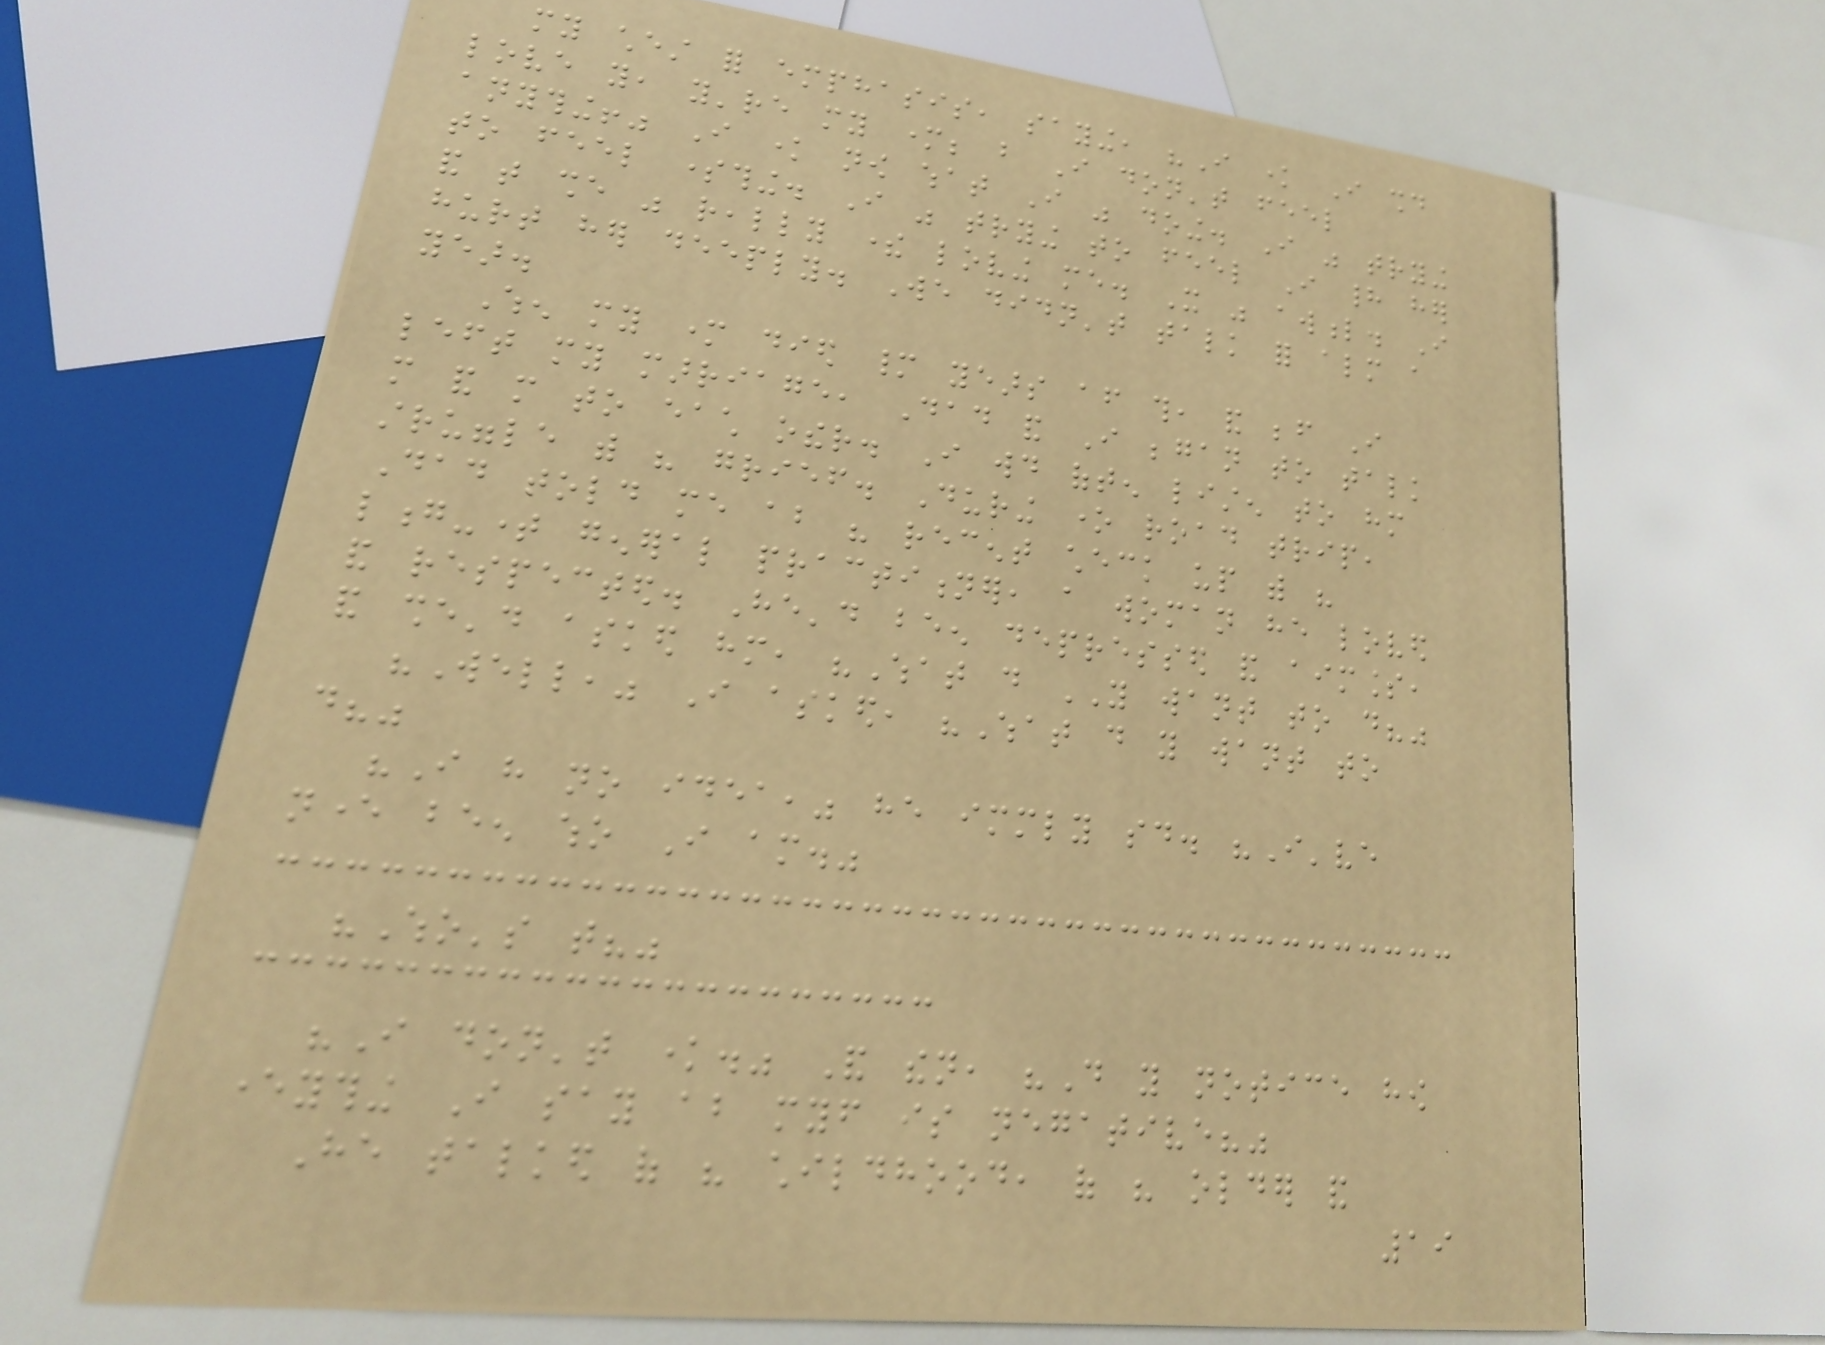my chest for emphasis, saying, "I know I should
love you, you're my mother; but I don't feel
anything!" I know now what I was doing. I was trying
to feel something. I was trying to feel I had her
and that she was really there loving me. It was awful. I
hurt her deeply. We didn't talk for almost a
year.
When my mother died many years after this, and before I
left my marriage, Dad and I began to talk
more and more to each other. I would often listen to him
struggle with his grief. During one road trip,
Dad told me about his recent check up with his
long-time general practitioner, a woman he loved
and respected. He'd been depressed and aimless,
and she'd asked him, "What do YOU want to do?"
"Well," I asked, "What do you want to
do?"
"I have no idea," he immediately said. "I've
never been who I am."
"Who's that?"
"I don't know." And then, "Do you notice how
everything I say about myself is negative?"
He talked of his childhood, of his older and
19
